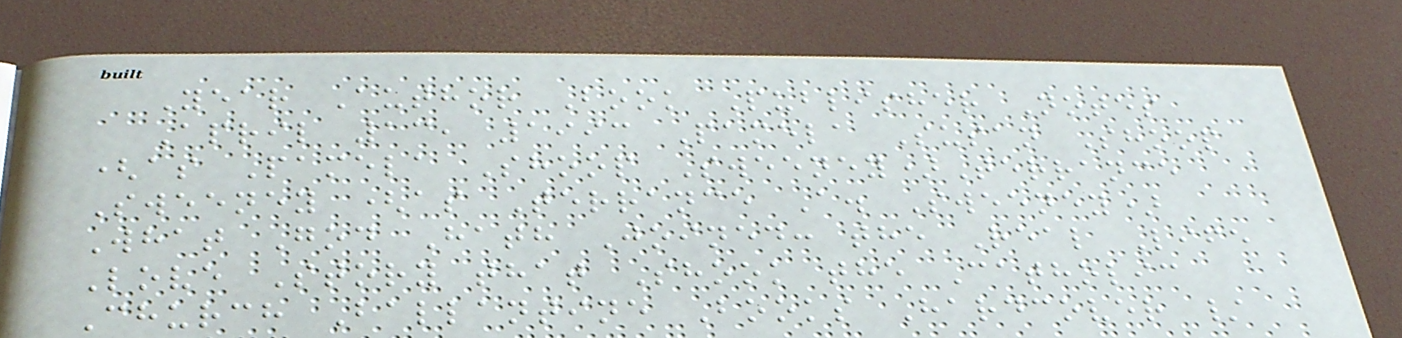Year Author Book Publisher Notes
April 13, 1993 Pamela Susan Shoop
(as Pamela Shoop Sweeney)Terrance
Sweeney (as Terrance A. Sweeney)
What God Hath Joined: the Real Life
Love Story that Shook the Catholic
Church Ballantine Books Hardcover /
